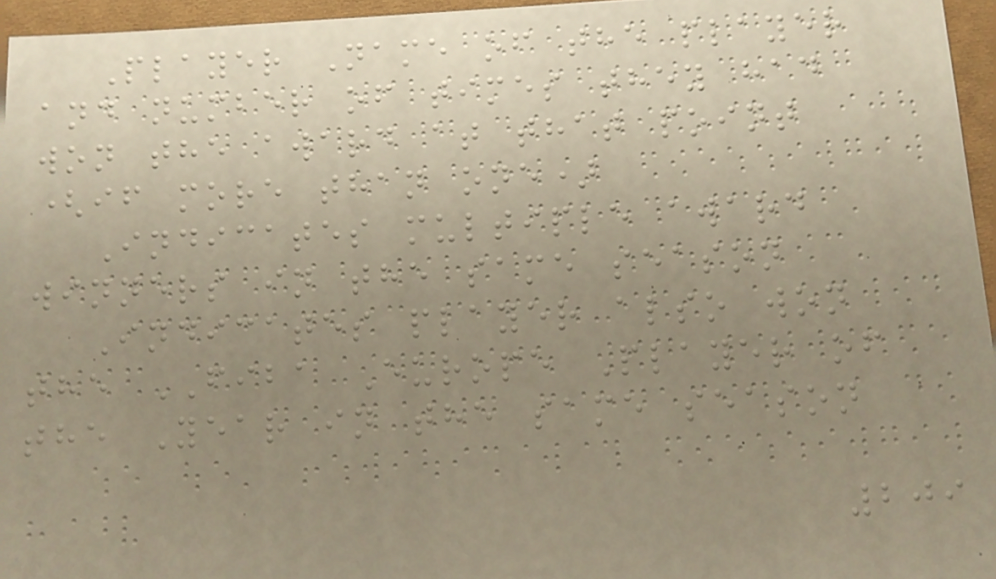Player Name of the player
and number of times they had
won the award at that point
(if more than one)
Indicates multiple award
winners in the same season
Indicates player also won
the FIBA Europe Player of
the Year in the same season
209
